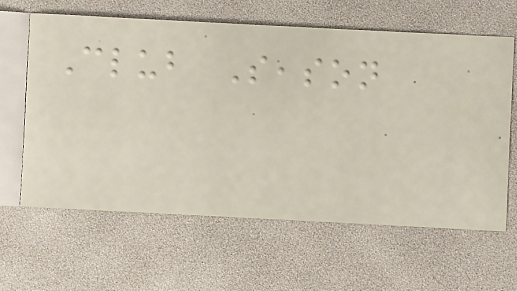Club Season
